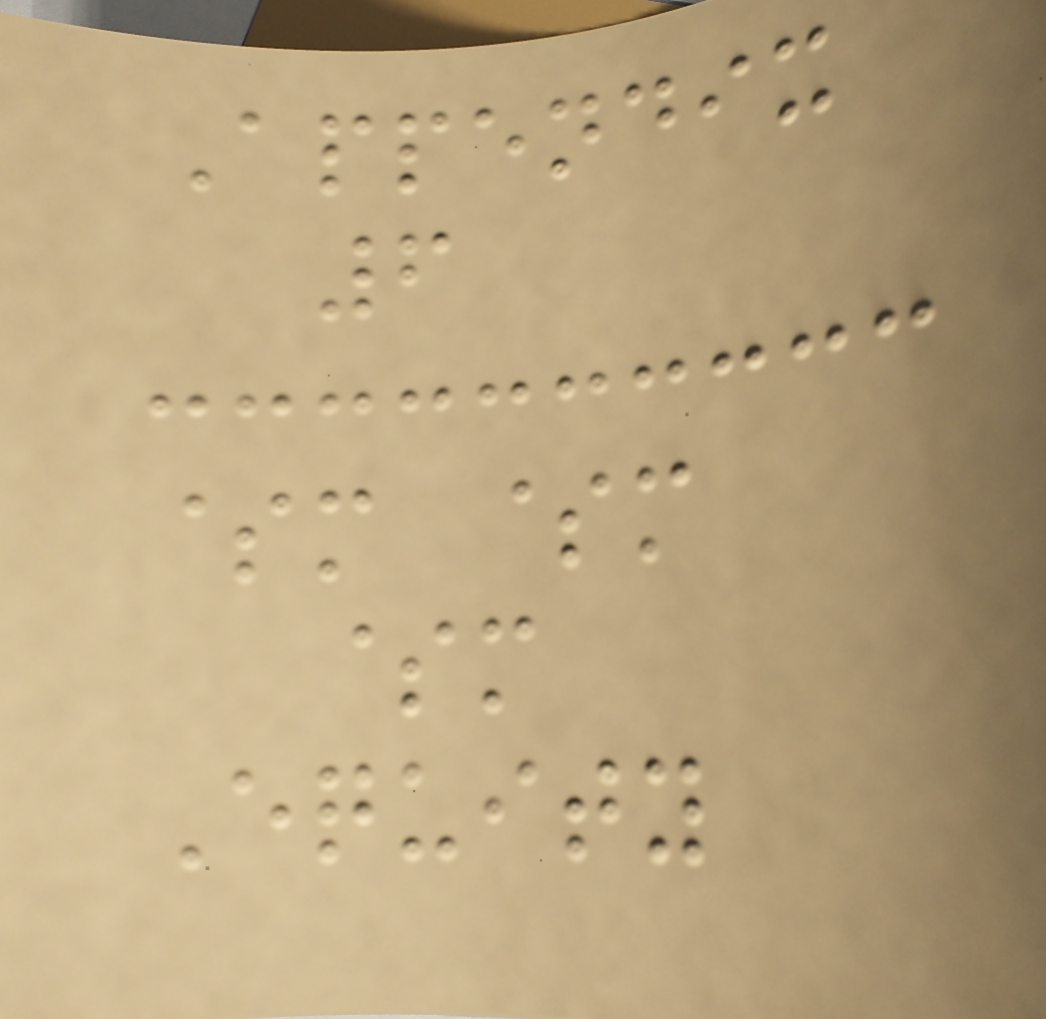Appendix
6
$m $m
$m
Equity
